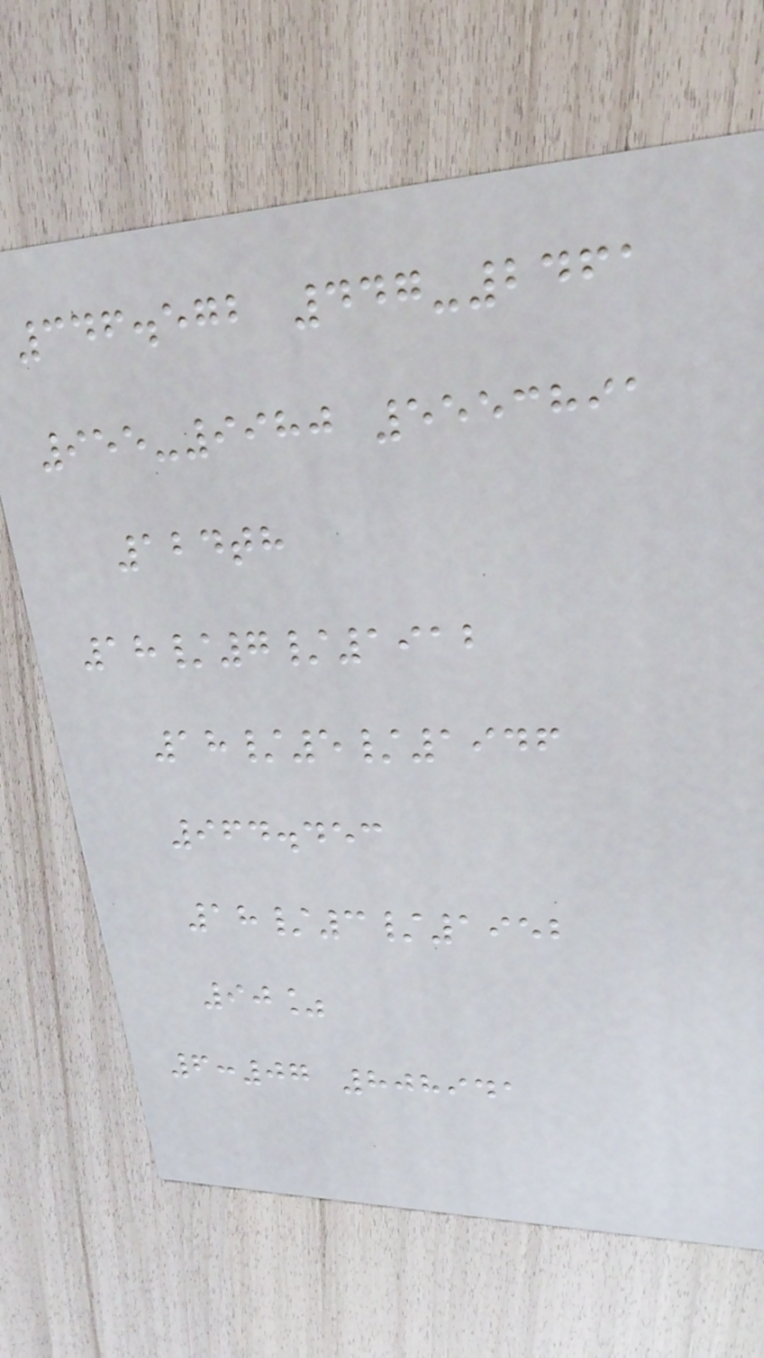346.572 447-2461
955-9980 5553891
124th
18/7/1912
18/5/1946
964.453
18/3/1952
90%
6:07 808941
